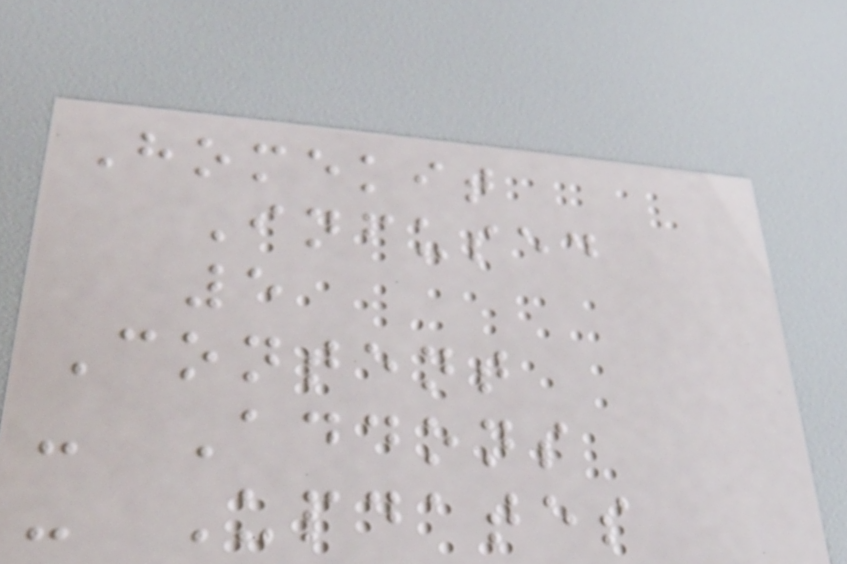Homekit
Infused
5
Content
- Addons
- Updates
